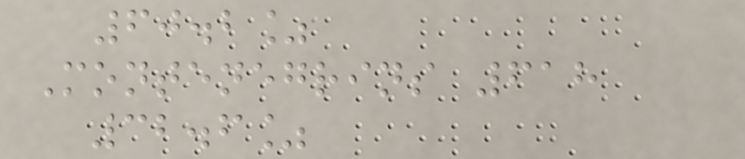60.2%
Montenegrins 618
32.6%
